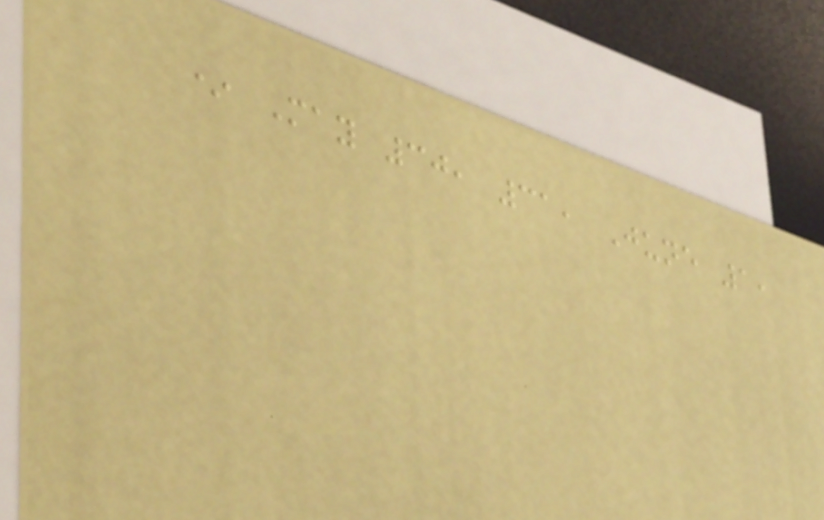* May 30, 31, June 1,
